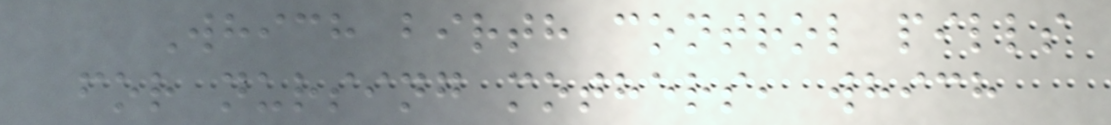Which birth control pills
for nursing mothers, which
